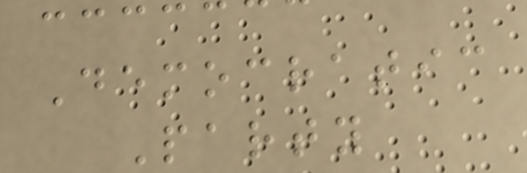Democratic
Party
